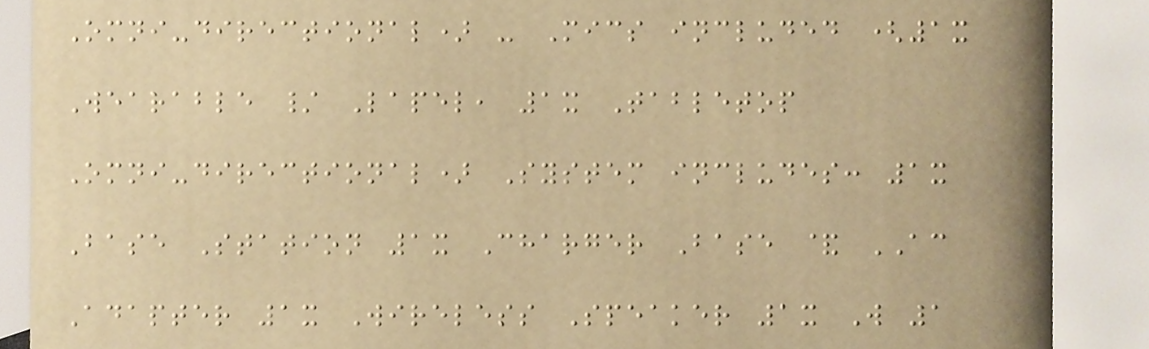Omni-directional) - Mics included (1x
Wearable / Lapel, 1x Tabletop
Omni-directional) System includes: 1x
Base Station 1x Charger Base & AC
Adapter 1x Wireless Speaker 1x W 1
